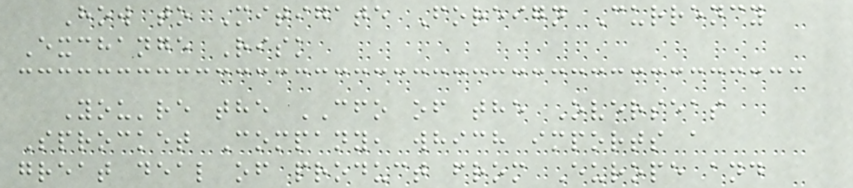How to Mitigate Foreign Currency
Exchange Risk
You're the CFO of the Overseas
Sprocket Company, which imports a
great deal of product from Europe and
